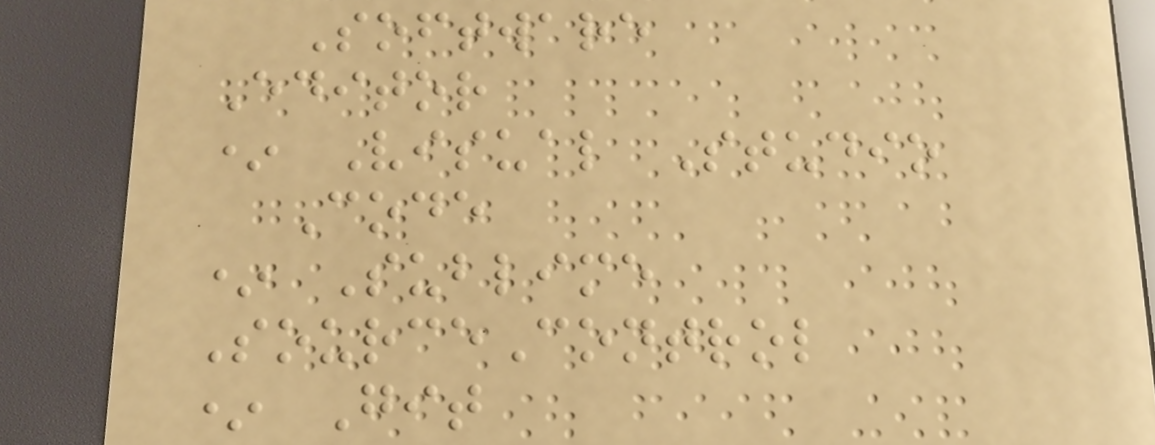Software
Editor
* Visual Studio
Code
* Sublime
SourceControl
* Git
